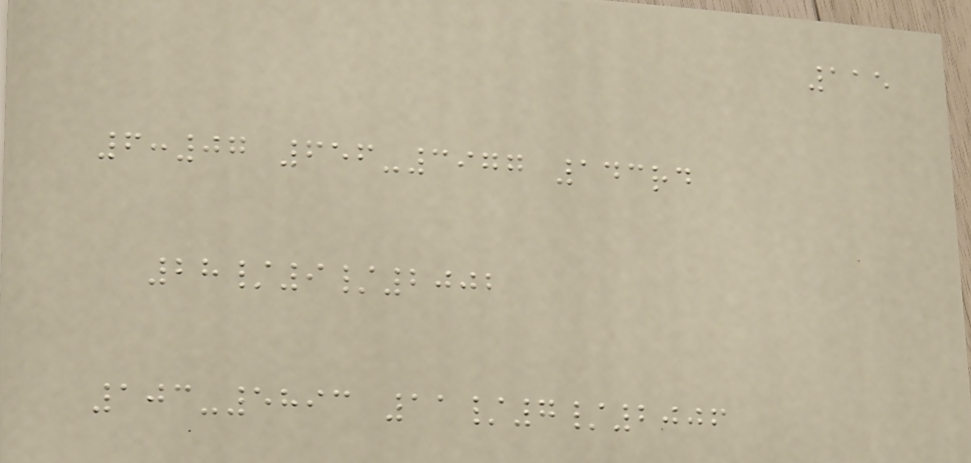115
6:07 656-3977 143rd
28/9/2002
103-5893 11/7/2006
